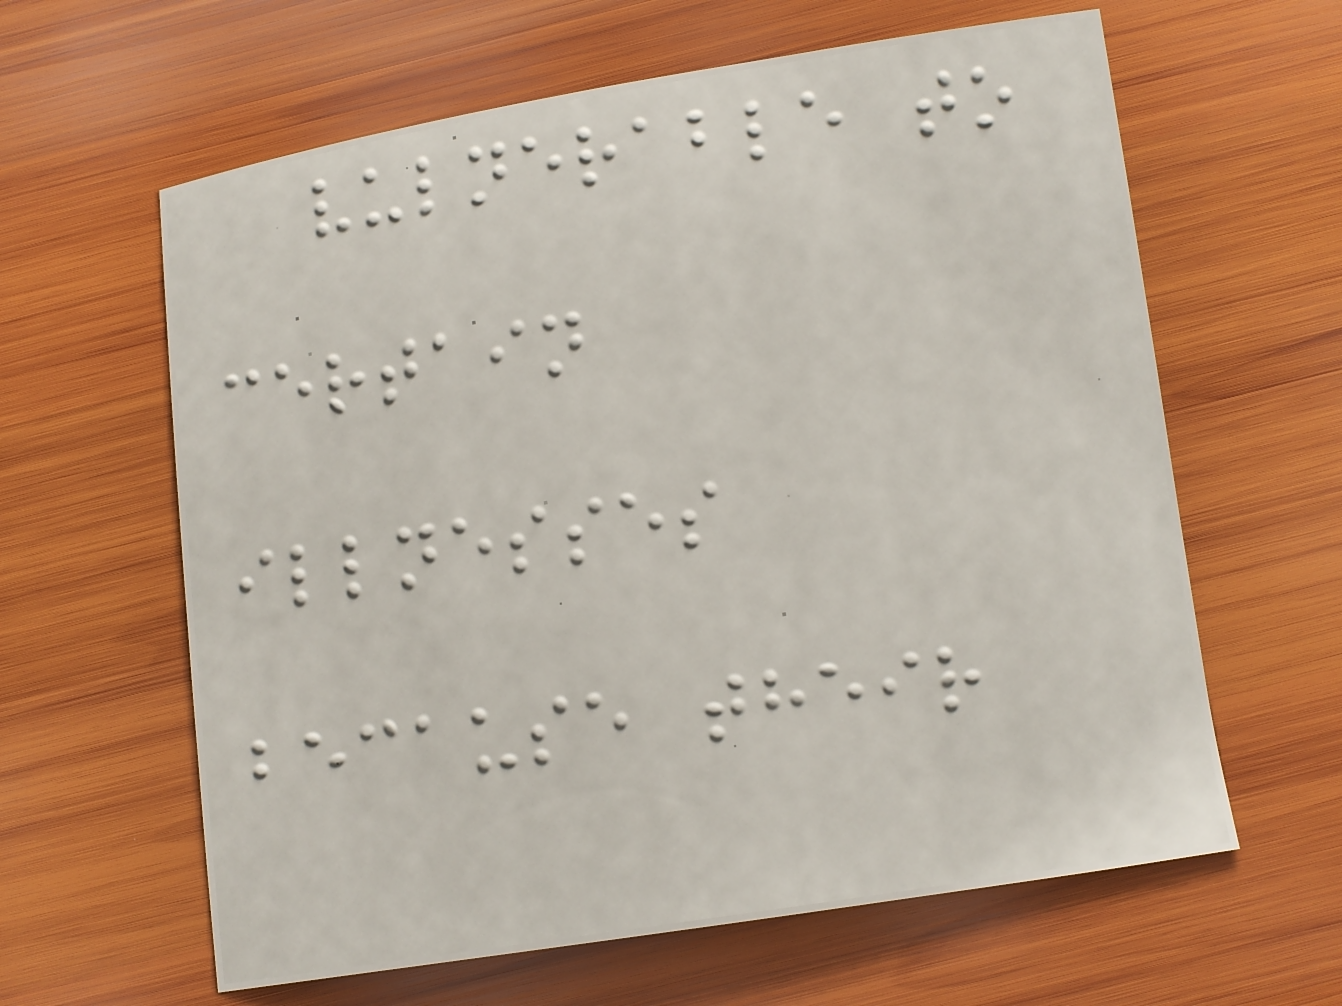vulnerable to
certain
illnesses
because their
